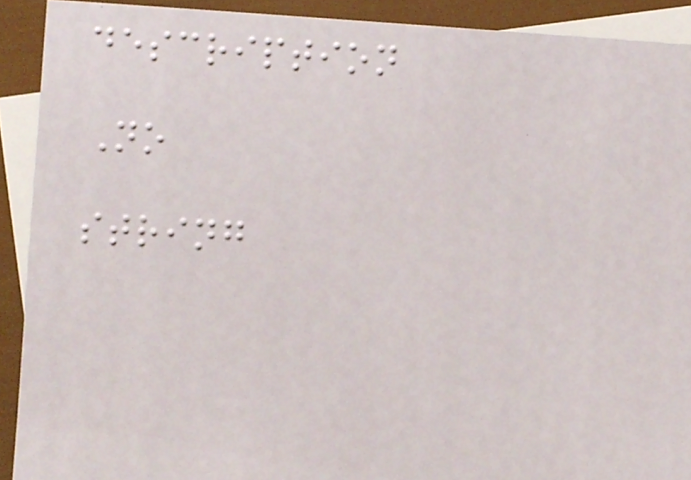description
No
string
